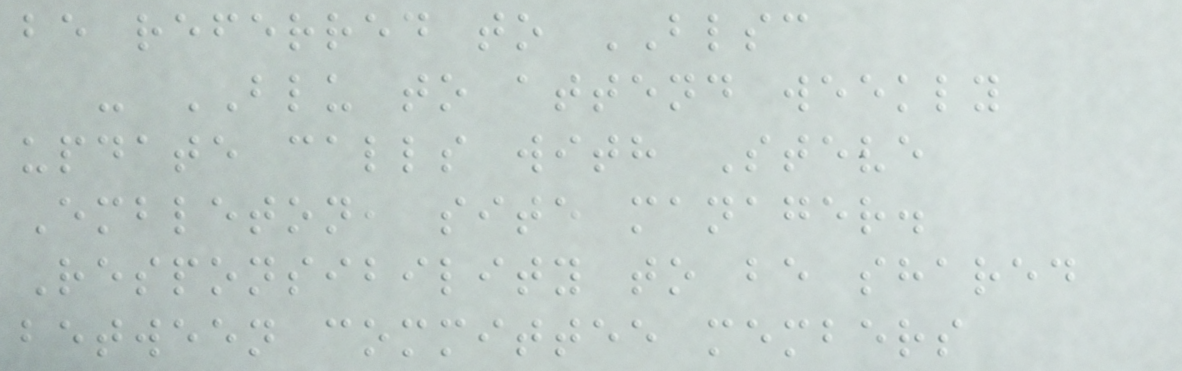be referred to BLSC
- BLU to attend weekly
update calls with Steve
Embleton, site manager.
Responsibility to be shared
between committee members
